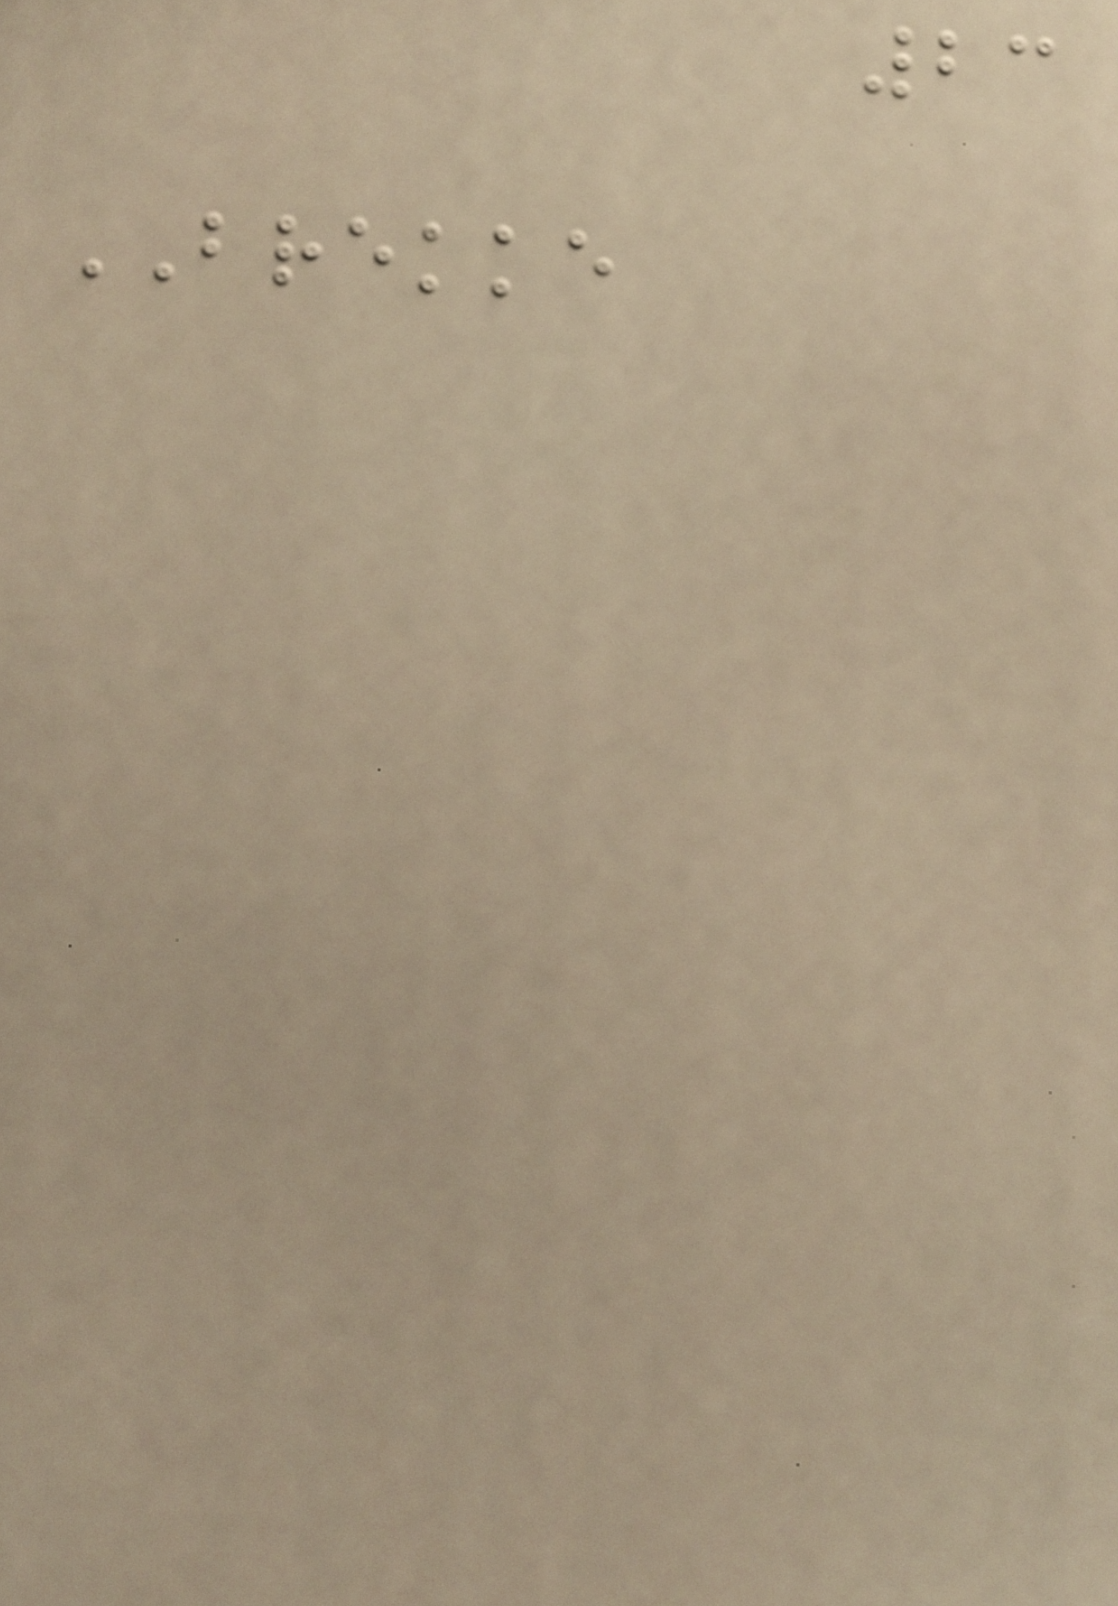23
BREKKE
